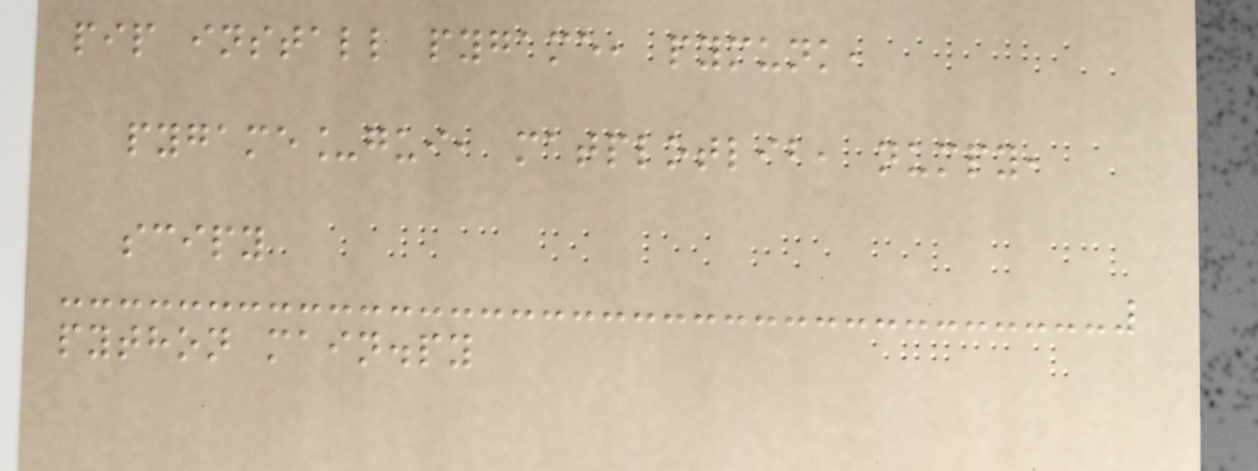pip install pygame, pymunk,
pygame_gui, matplotlib, numpy,
scipy
python main.py
